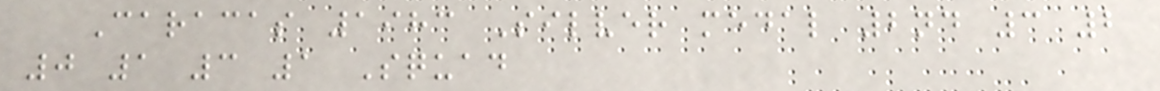Caracas 1983 Silver medal 2nd 3 2
0 1 3 1 Squad
